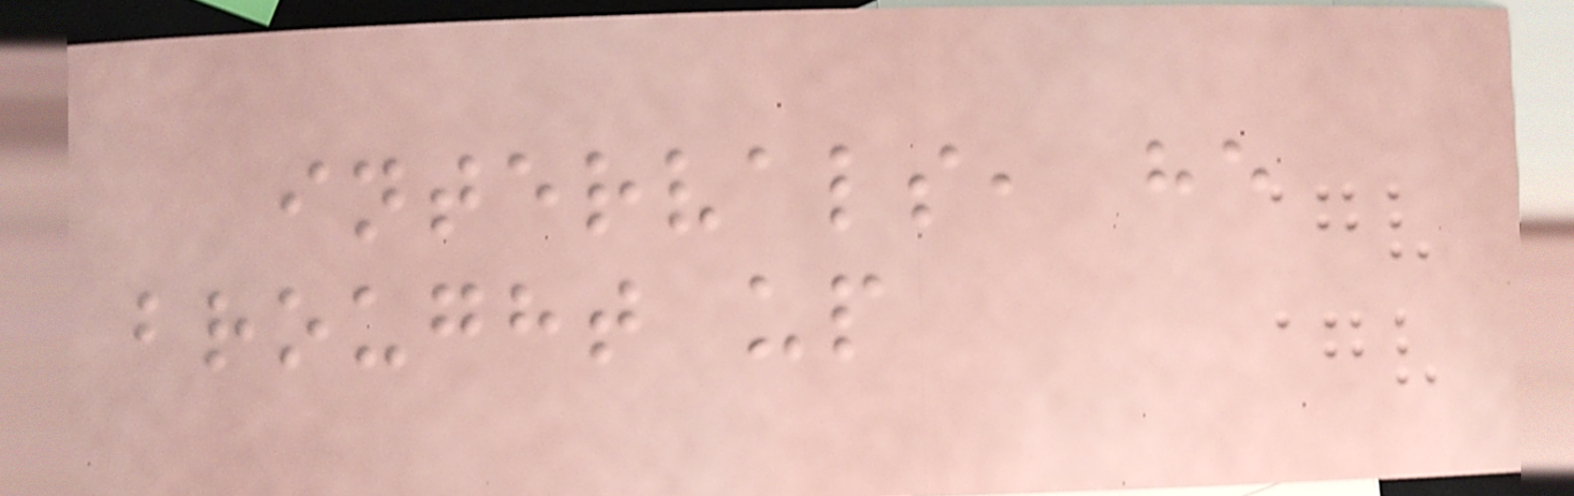intervals, he
brought up
